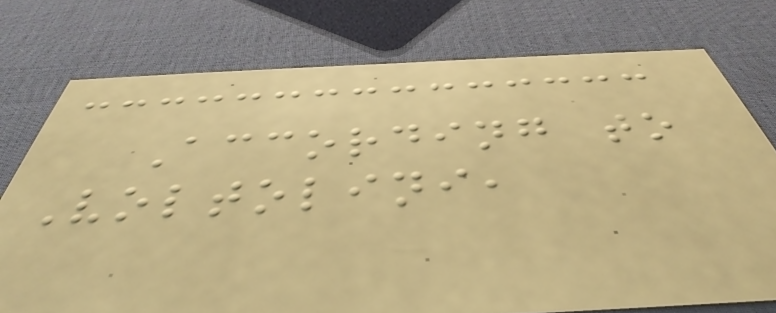According to
Voltolini,
